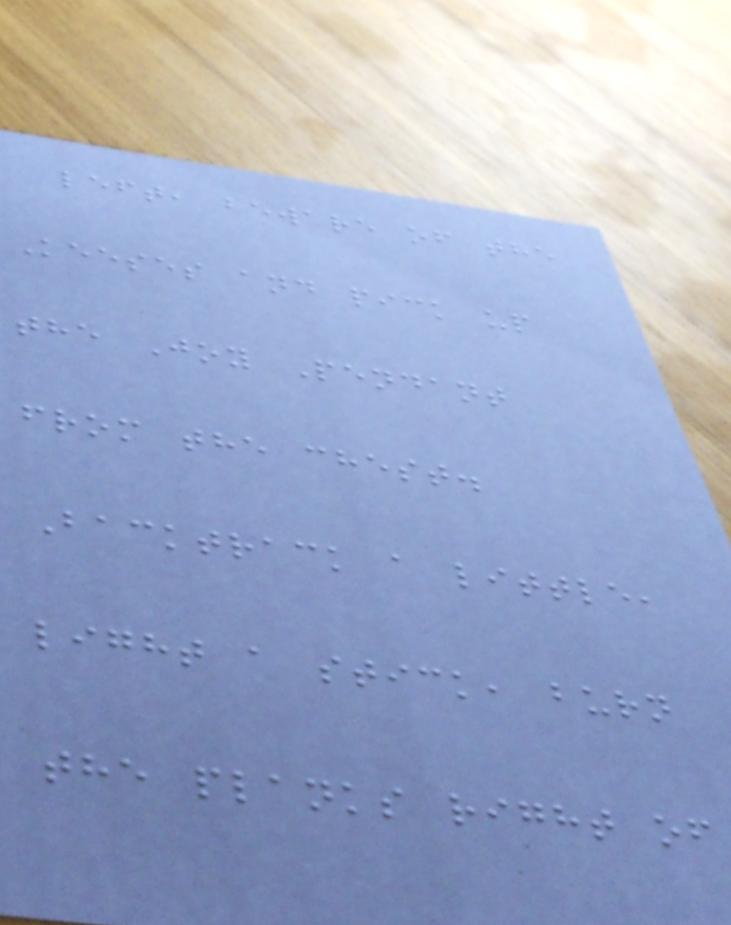left, beware of the
Keeses and pick up
the Joy Pendant
from the chest.
Backtrack a little,
light a stick, burn
the planks right of
